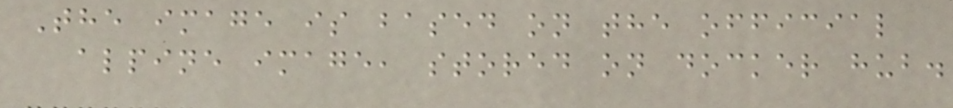The image is based on the official
alpine image, stored on docker hub.
